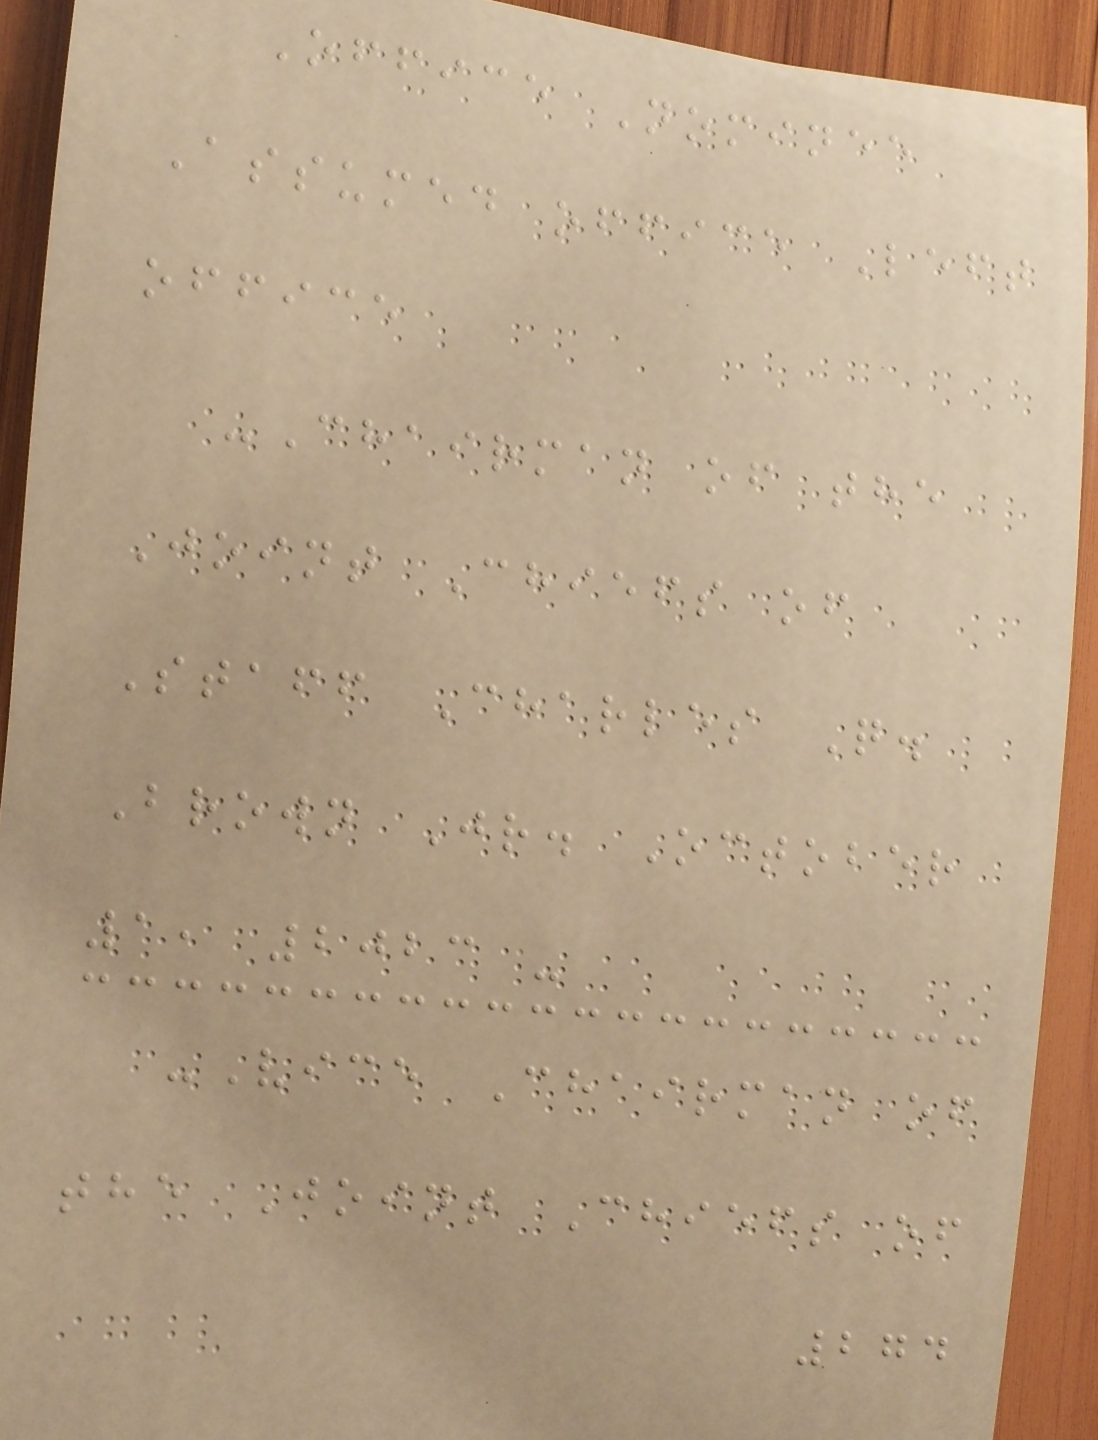Office Nominee
Assumed office Left
office
-Chairman of the
Joint Chiefs of
Staff Charles Q.
Brown Jr. October
1, 2023 -
-Vice Chairman of
the Joint Chiefs of
274
